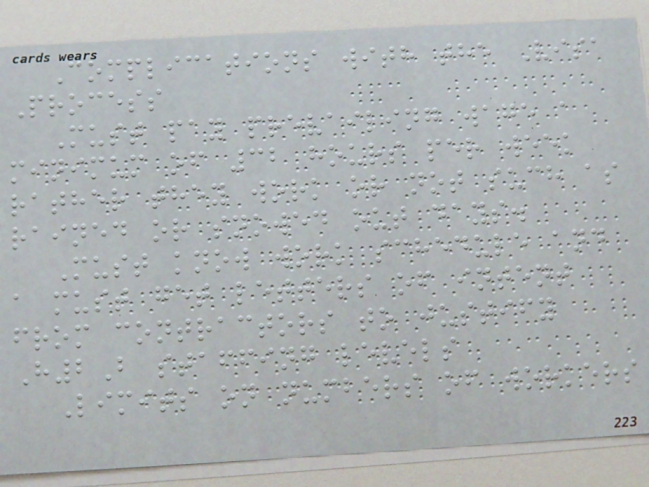Complications with the Visa
Process
Must pay prevailing wage a
minimum of 32 hours per week
rather they work or not such as
rained or snowed out days.
Must know work schedule and
a must get letters of intent
from contractors to justify
H2B staffing levels
Limits on numbers of workers
